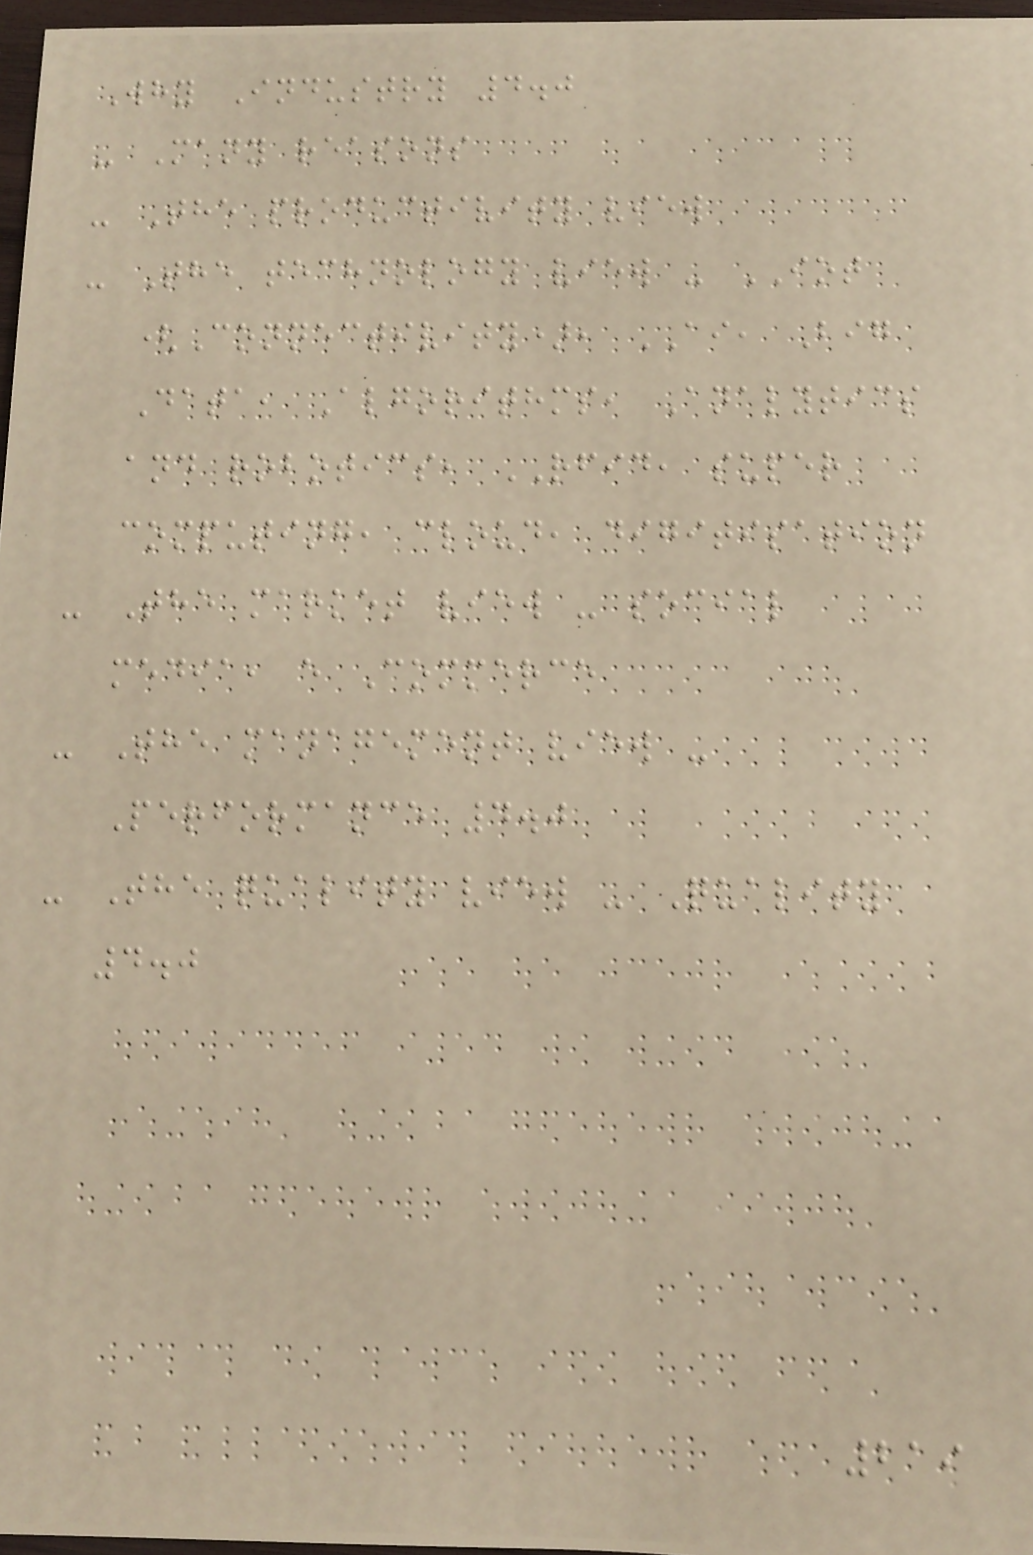Why Industry 4.0
- Many reasons
- The productivity view
- The technology view - IOT
(Connectivity), AI, Big
Data, Algorithms, Analytics
and robotics, RFID, super
computing, cloud, digitisation
- The market view - social
media, e Commerce
- The management view -
Performance 4.0
- The quality view - Quality
4.0
219
